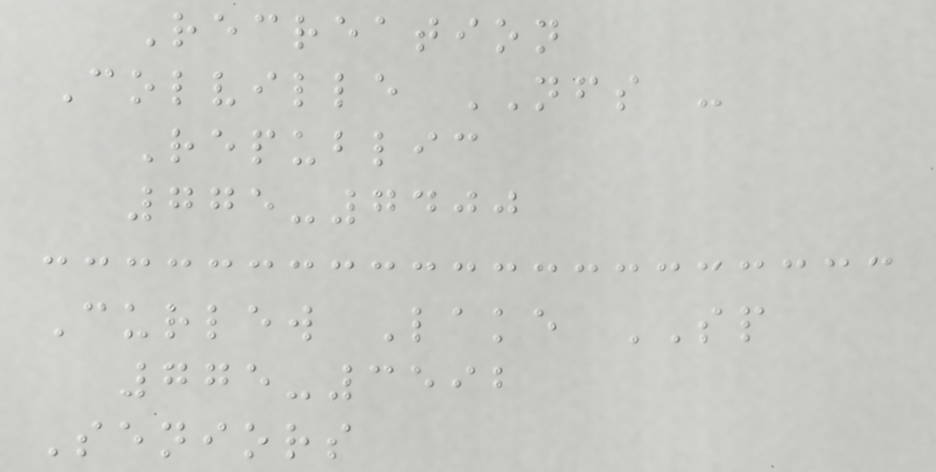Recreation
Colville NFS -
Republic
775-7400
Curlew Lake SP
775-3592
Seniors
